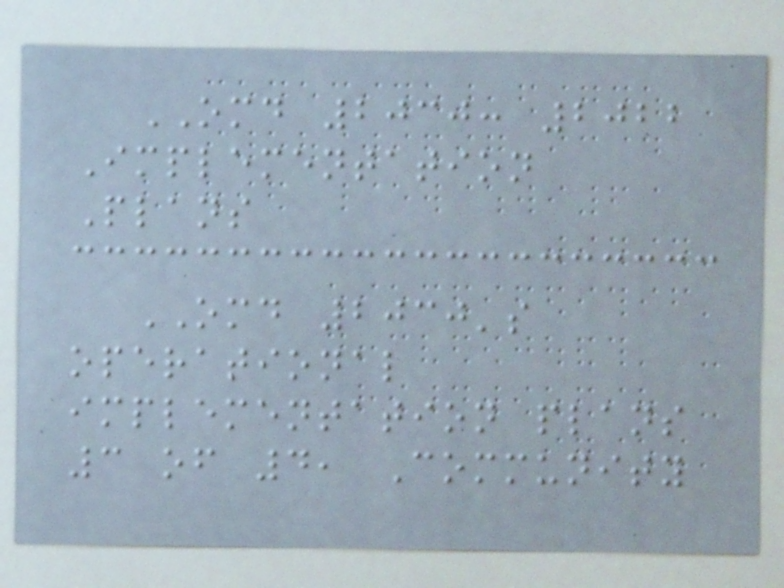OMD 2030: 2022
Implementation
Plans
OMD 2030's
operational
implementation plans
3 of 4, Community
